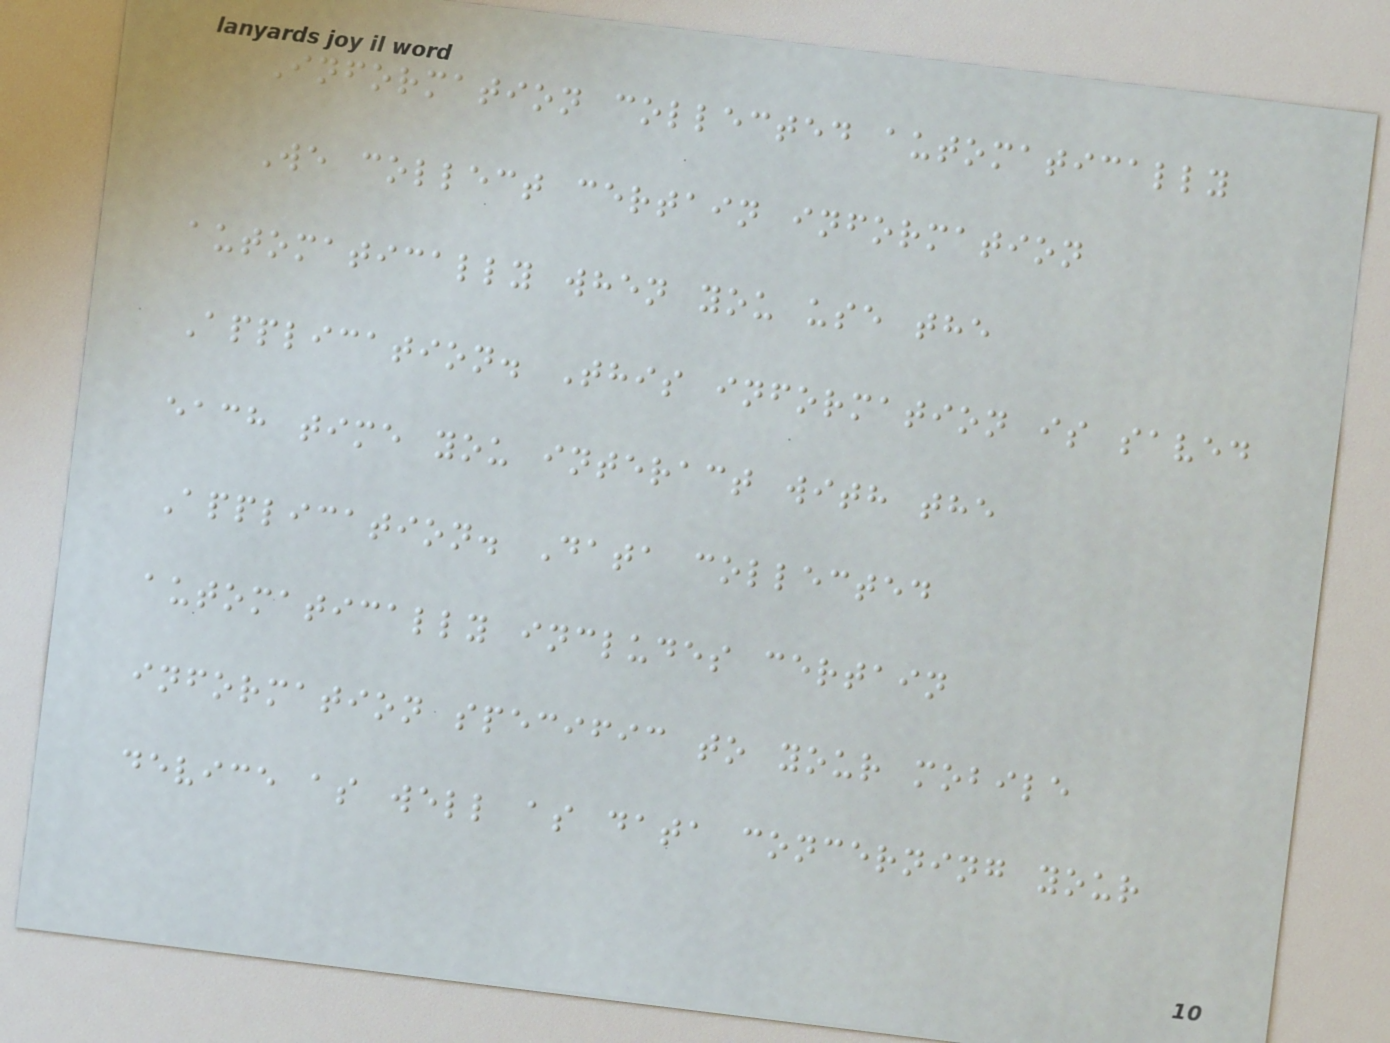Information collected automatically
We collect certain information
automatically when you use the
Application. This information is saved
each time you interact with the
Application. Data collected
automatically includes certain
information specific to your mobile
device as well as data concerning your
